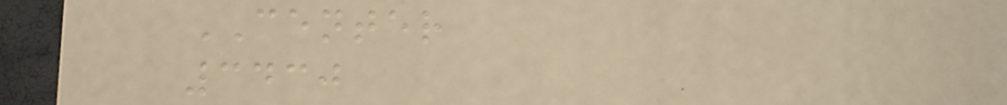CENTER
3430
